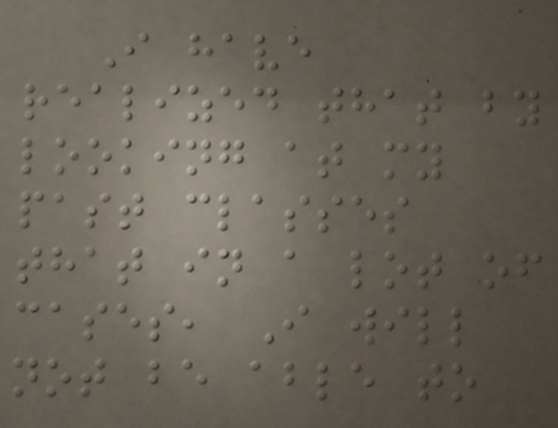I have
realized that by
looking at my
past classes
that in a lot of
cases, I will
not be able to
